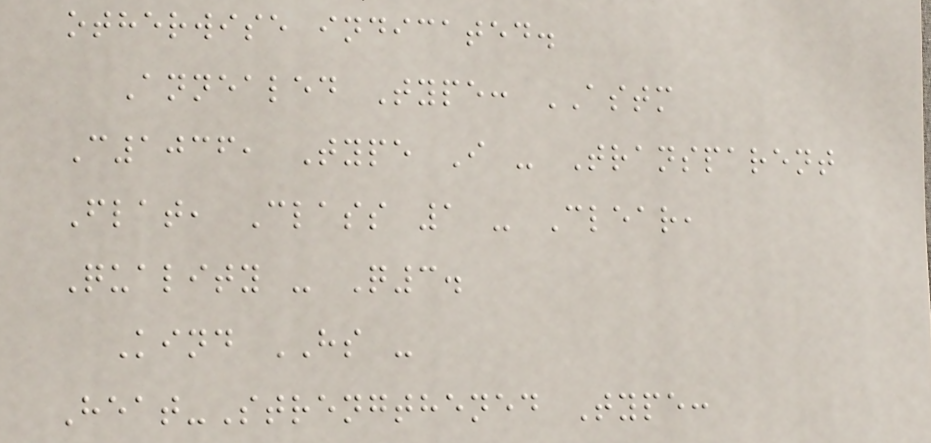otherwise indicated.
Annealed Type: ASTM
C1036, Type I - Transparent
Flat, Class 1 - Clear,
Quality - Q3.
Kind HS -
Heat-Strengthened Type:
